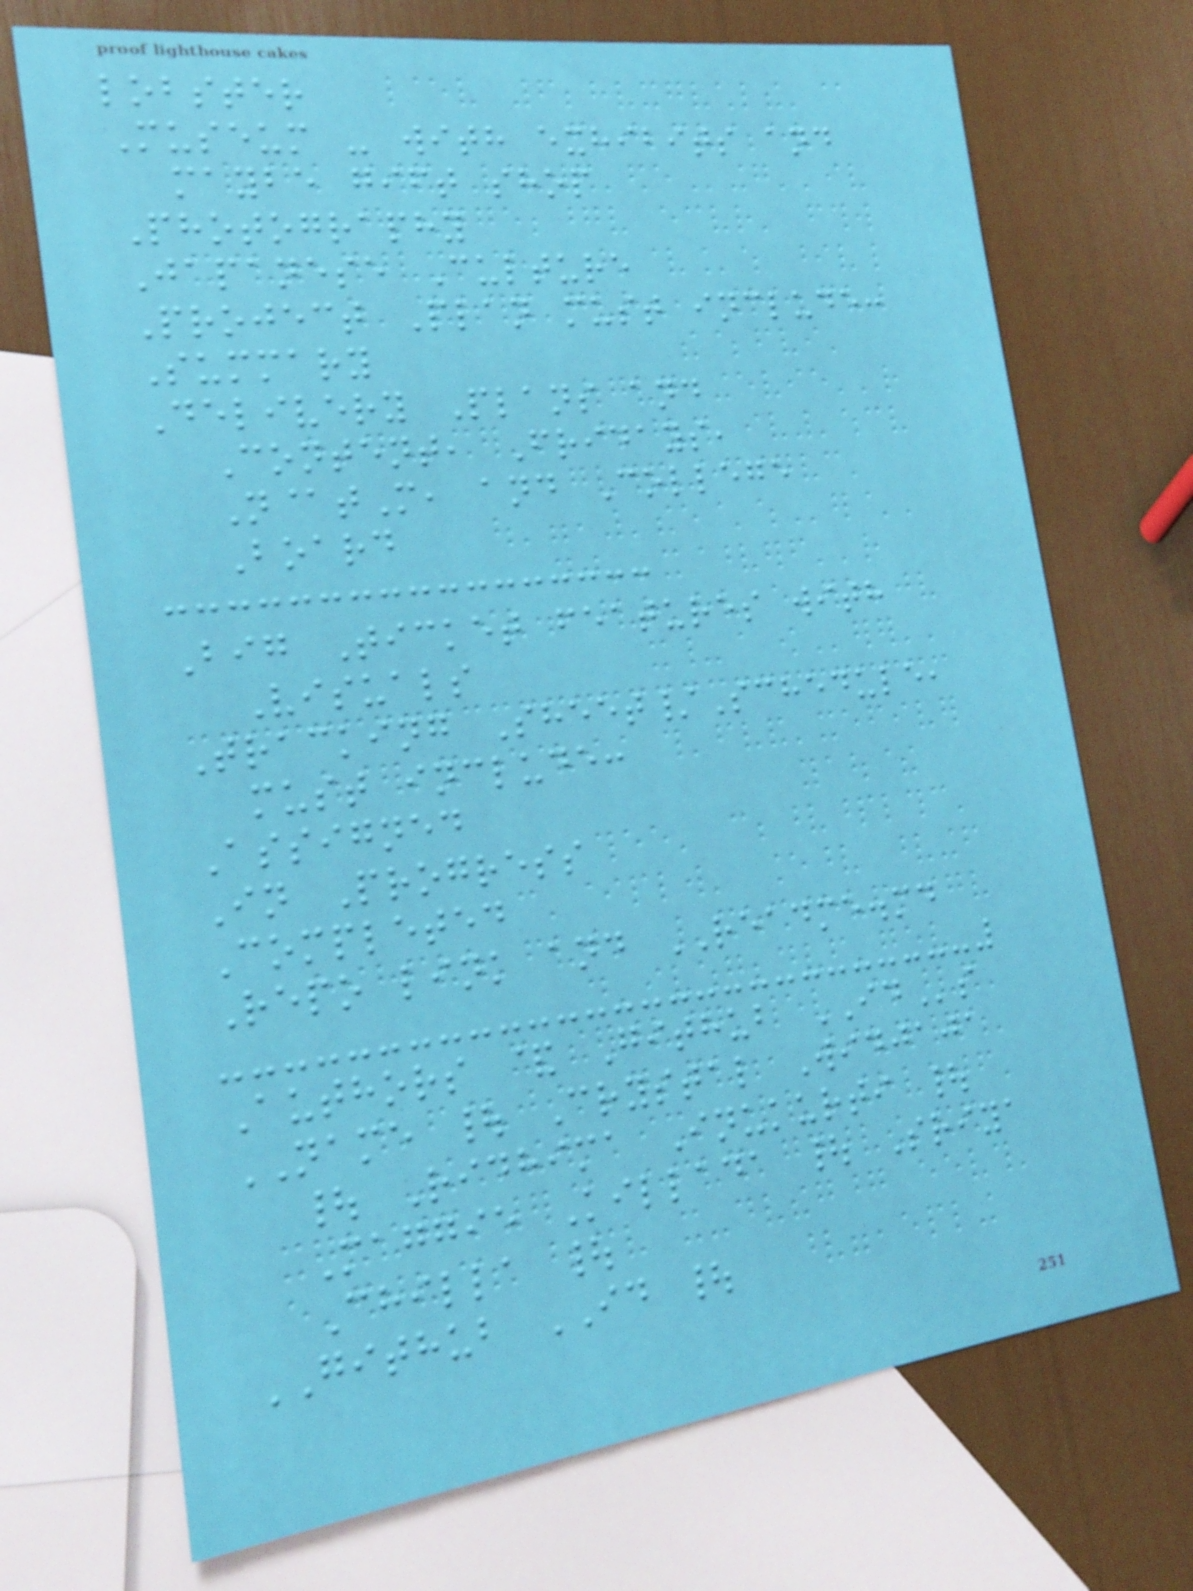lobster
Museum - with exhibits and
maybe gift shop
Photography
Japanese Culture
Project Plan must include:
Summary
Delivery Plans and
Content, Fridays,
N@tM, and College
Board
Big Ticket features with
Visuals
Tracking Sheet/Schedule,
must include:
Assigned
In Progress
Completed
Repo link and README.md
Authors & Github IDs
NAME | Crystal Widjaja
| Ridhima Inukurti |
Maggie Killada | Sriya
Chilla |
GITHUB ID |
